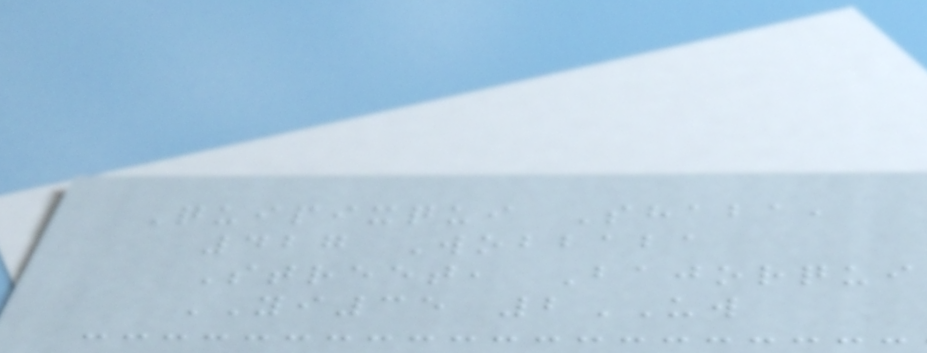Quipixqui Shaba,
427 Wobbaba
Street, Bajorqui
YI35 2UW
